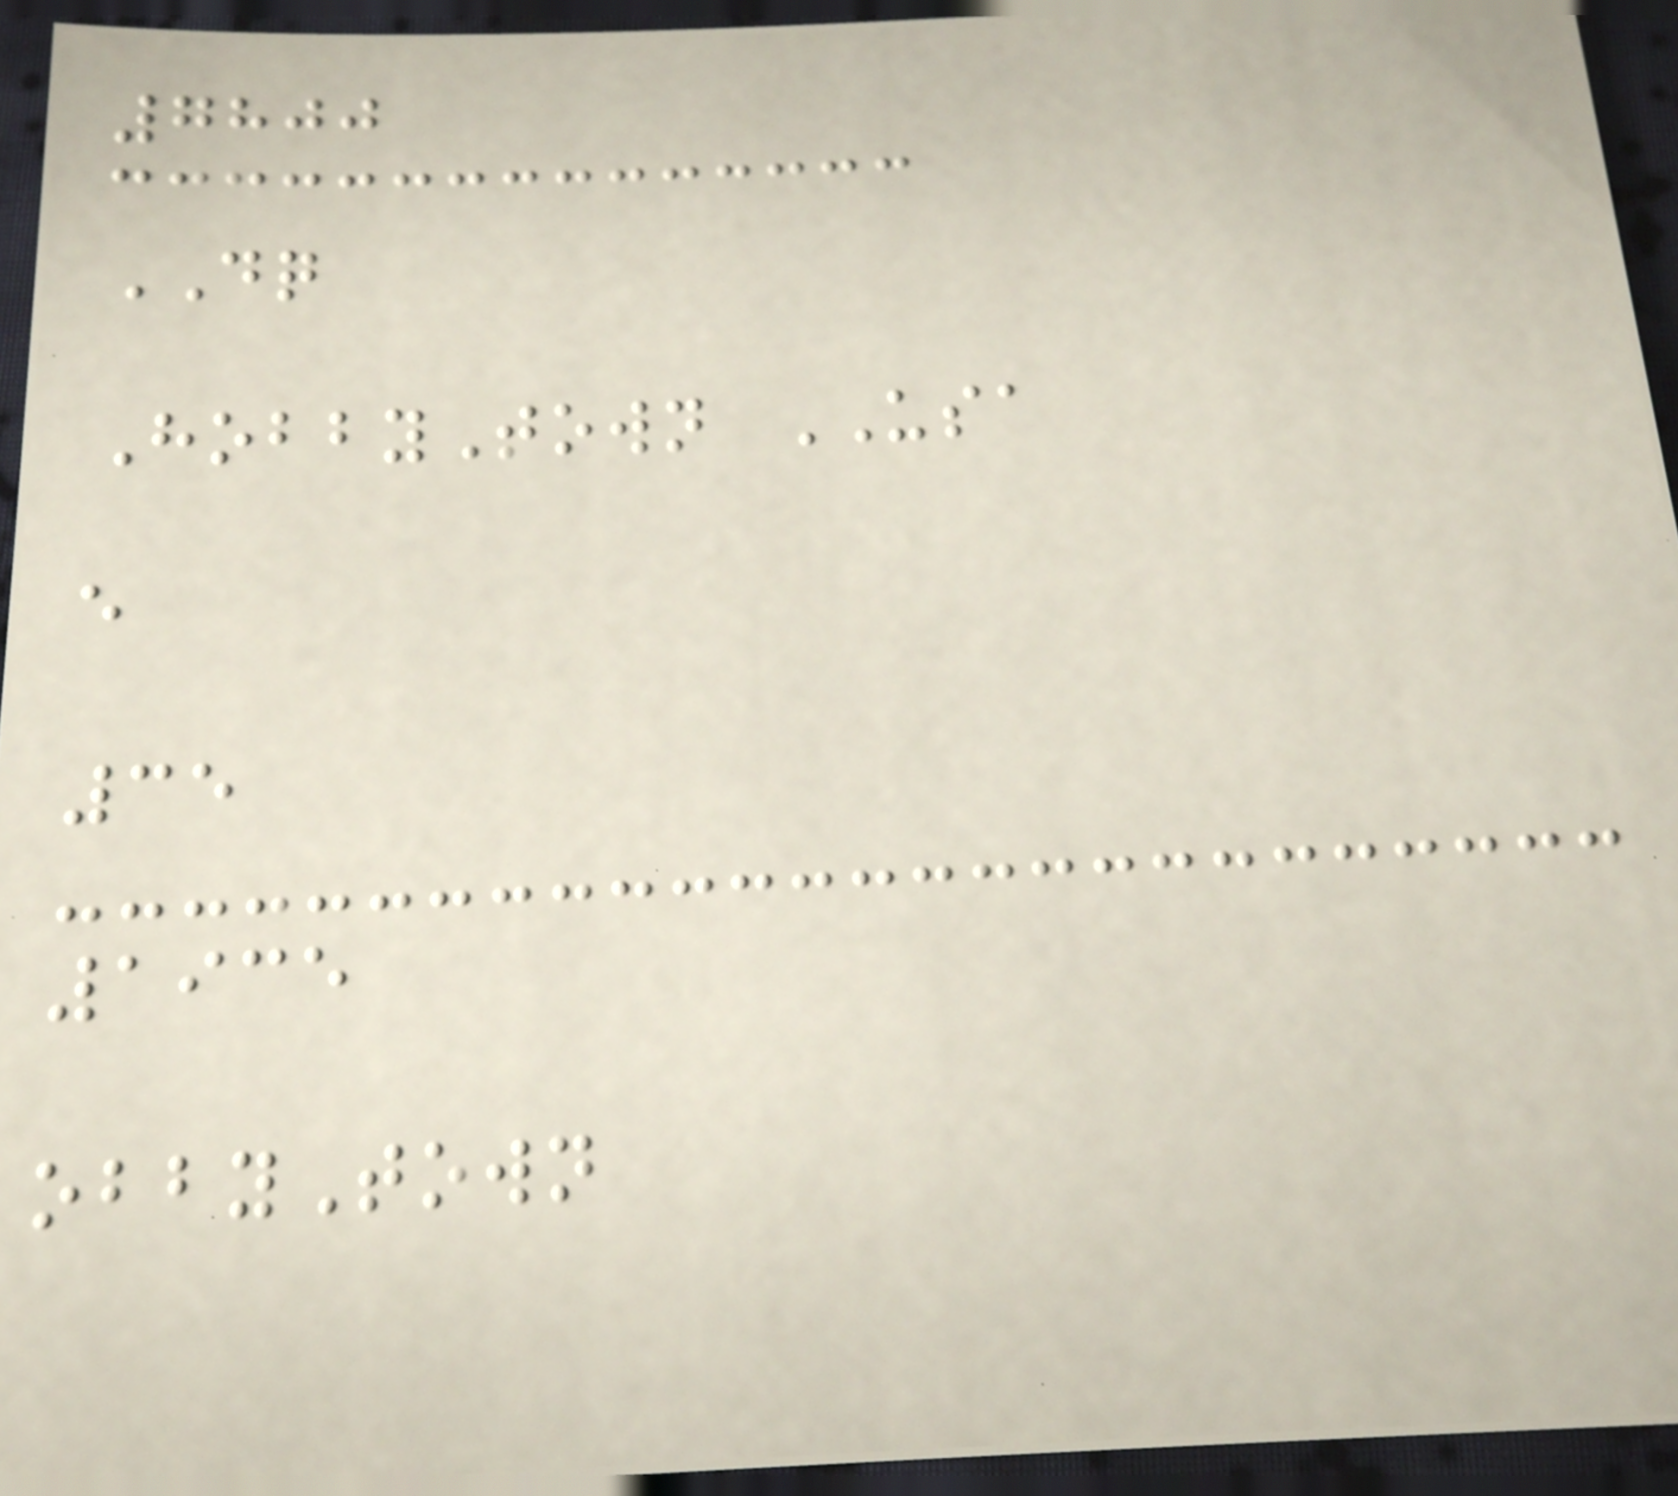7800
DQ
HobbyTown USA
e
35
1935
obbyTown
